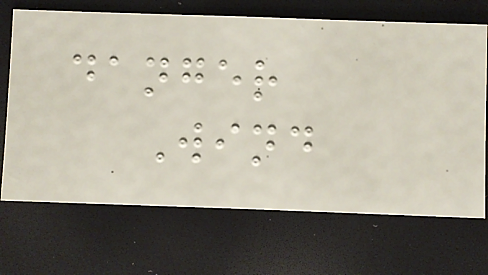danger
Wind
